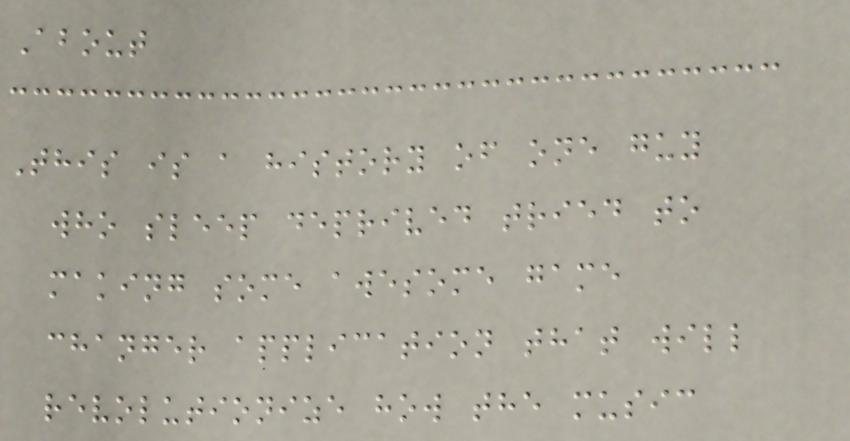About
This is a history of one guy
who sleep deprived tried to
making some awesome game
changer application that will
revolutionize how the music
